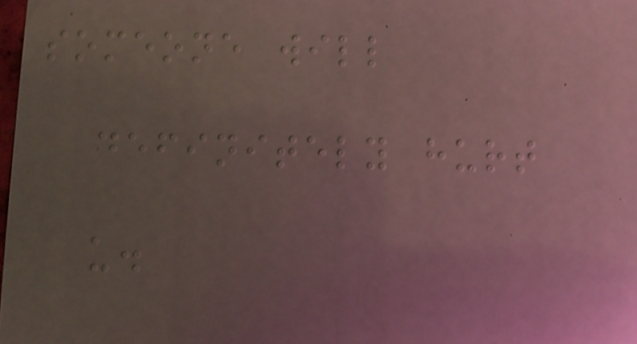someone will
definitely hurt
u.
